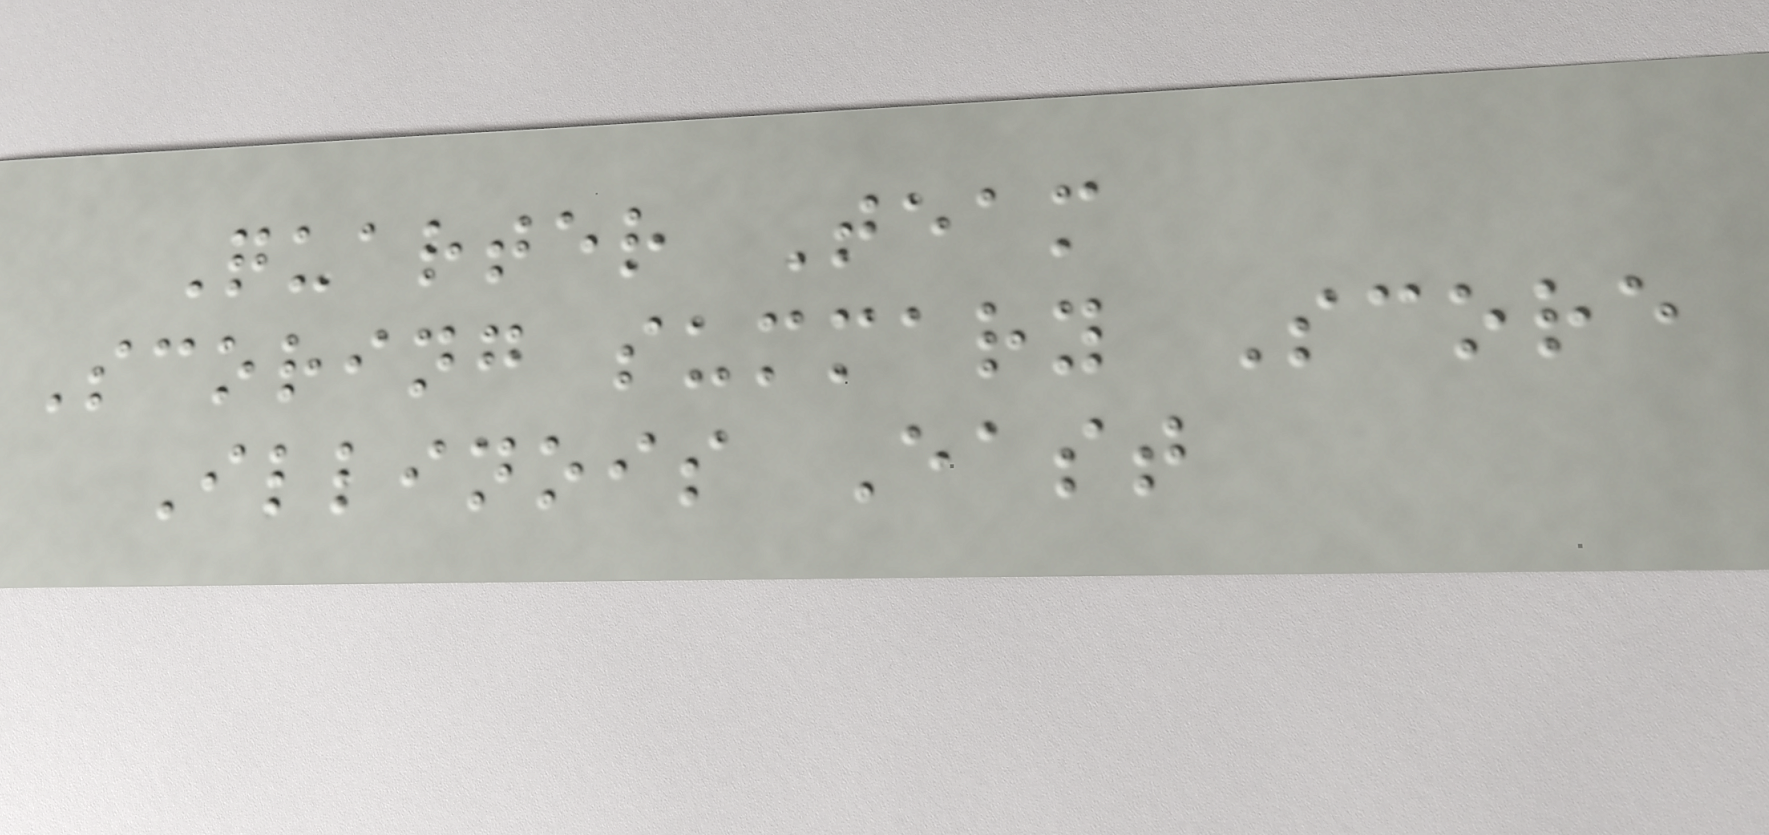Quarter Team
Scoring summary Score
Illinois East
